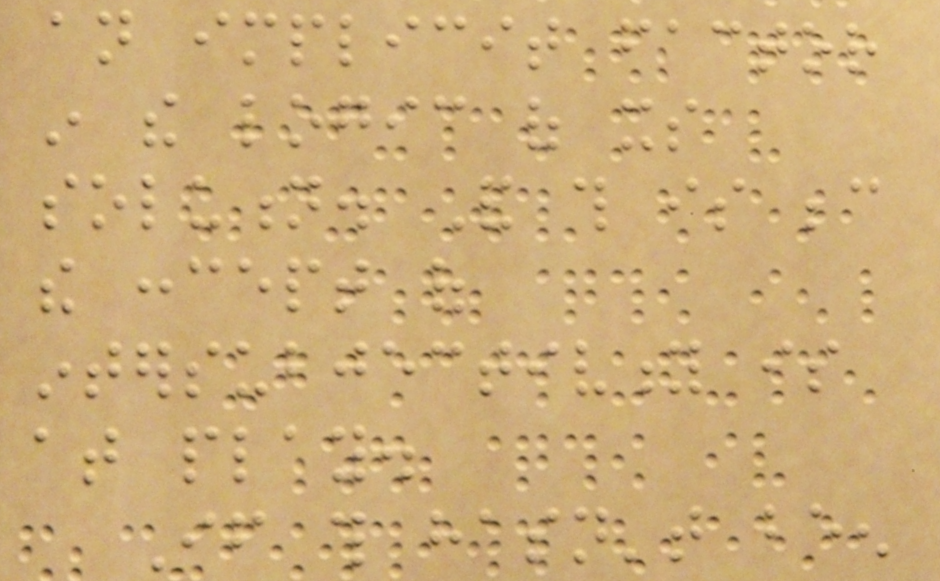an implicit factor
in the logic of its
solution. And this is because
the concept of
intersubjectivity is
at play.
If this hasn't been
